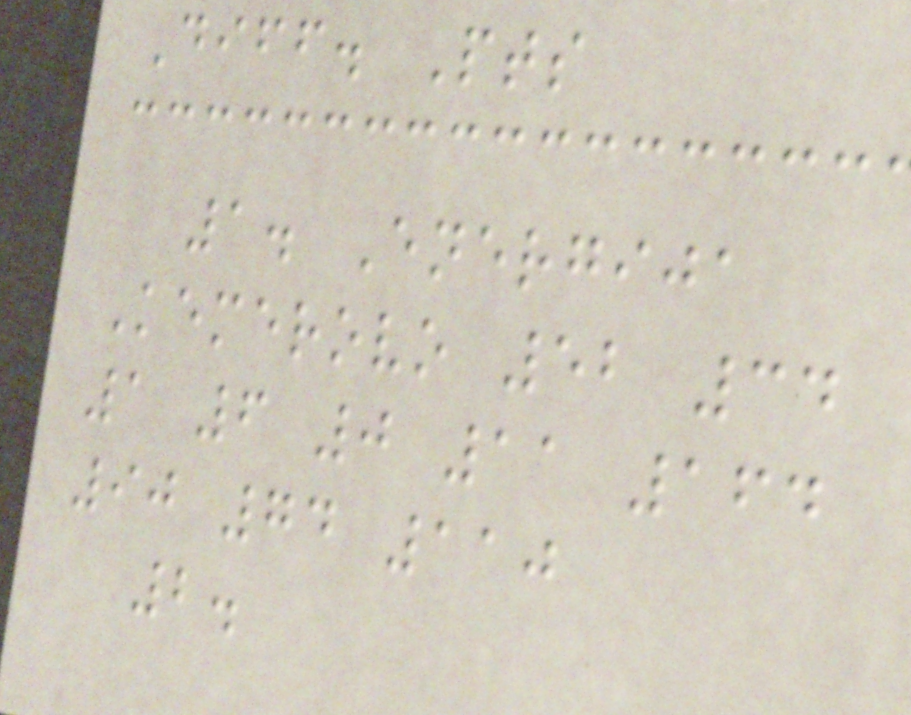Diff. Pts
1. Energija
Kemerovo 52 34
1 6 0 11 164
90 74 110
2.
